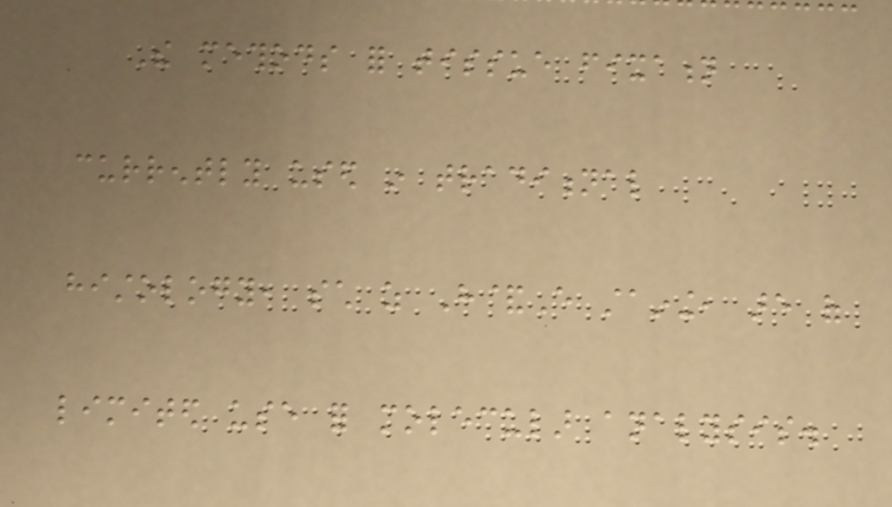The methods for tissue fixation
currently used in traditional
histology, such as H&E staining, are of
limited use for molecular analysis.
